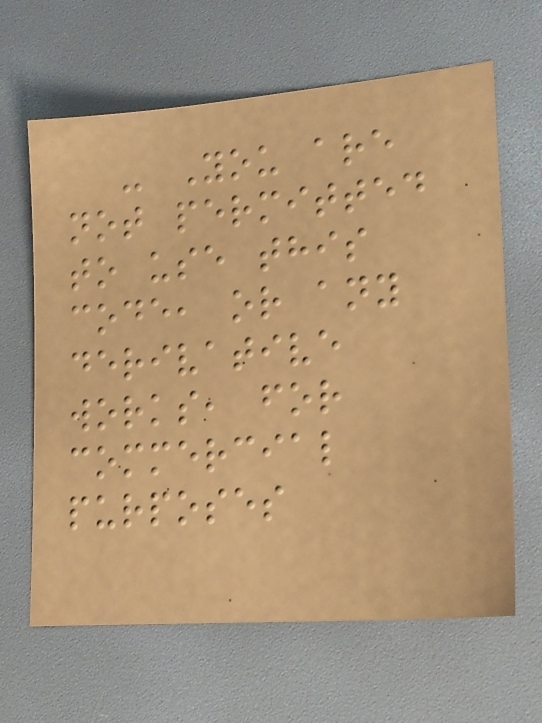- You are
not permitted
to use this
code, or any
derivative
works, for
commercial
purposes
